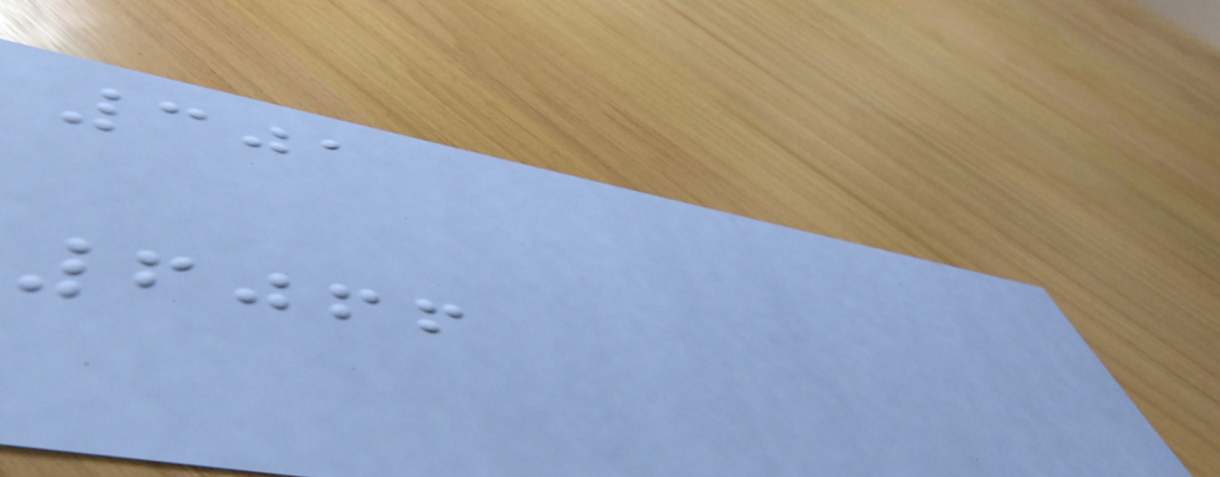301
6066
